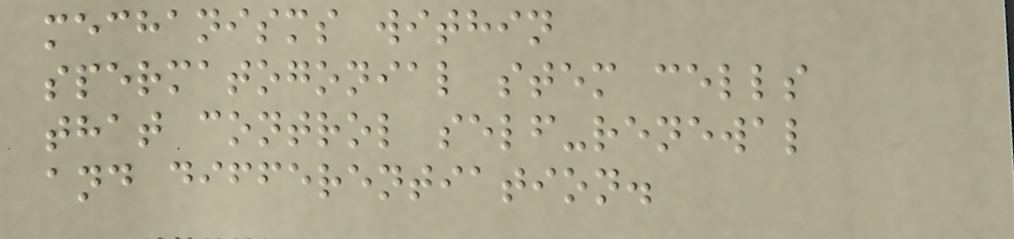mechanisms within
spermatogonial stem cells
that control self-renewal
and differentiation.
